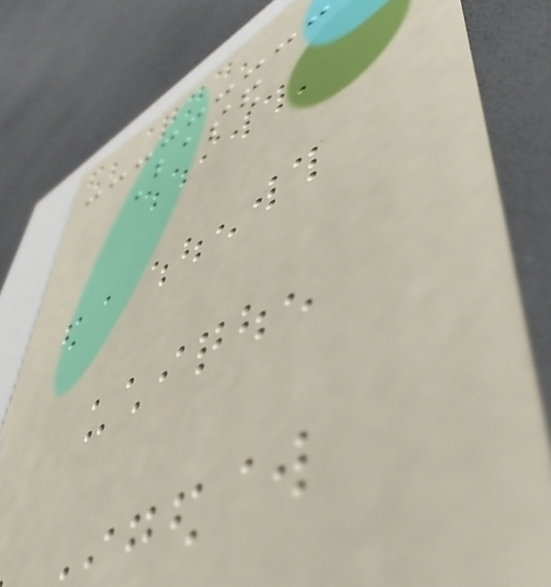Based
